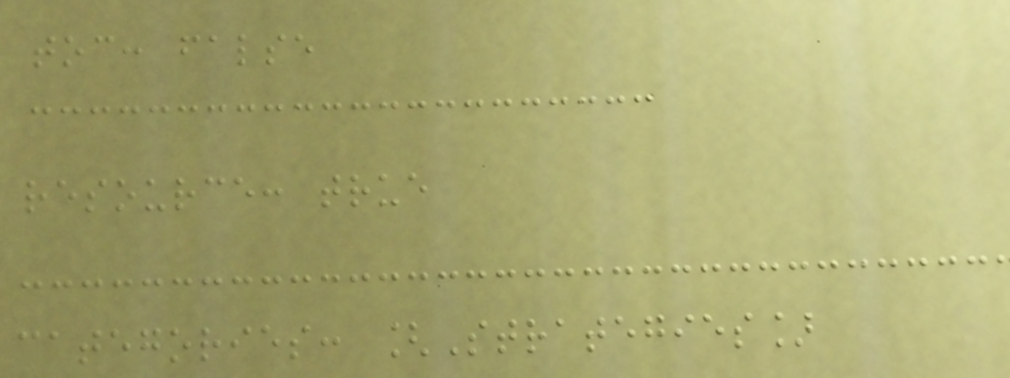toc: false
resource: true
categories: [Strategies]
